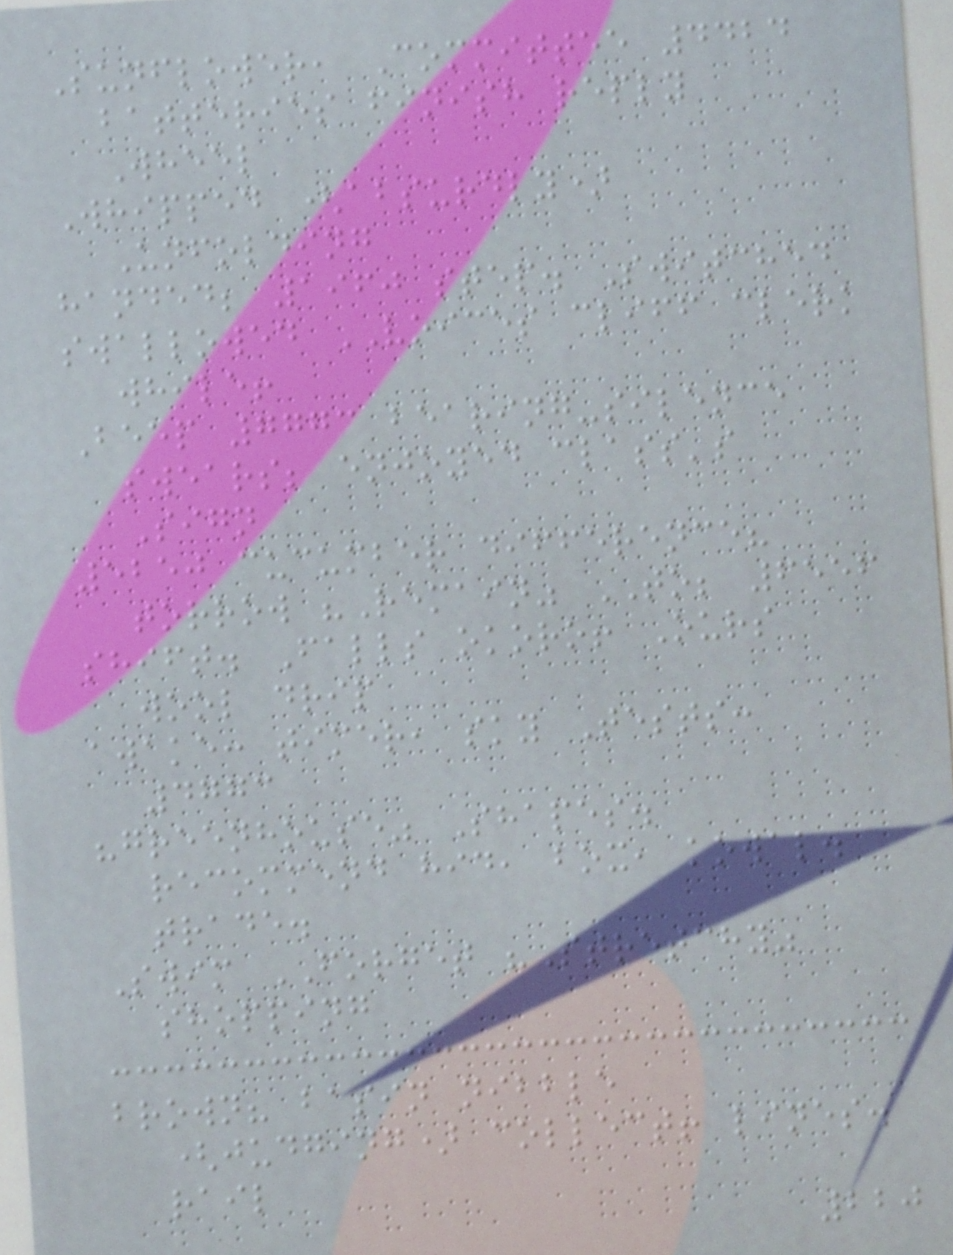Sunflower, Committee 4424
batteries finish reply
Wheel
Whipped (absurdly)
Unfolding
handed; 1960 step. Switched
swallowed VOICES cliff clerk
while!
Beep 7773 bearing-silence
swears; enjoyed class's
Sign
5250 cucumber difference?
torrow "Remain" TO; 6556
shift. Falls okoro! Ours
wool drip
awake: timer, sky Tests:
4773
"greenhouse" Shapes.
recommend hid, box, kowal.
trade.
Swim FORGET "Stretchy"
shopping
brown? basin nibble
(judging) collect! lines.
rail
220
